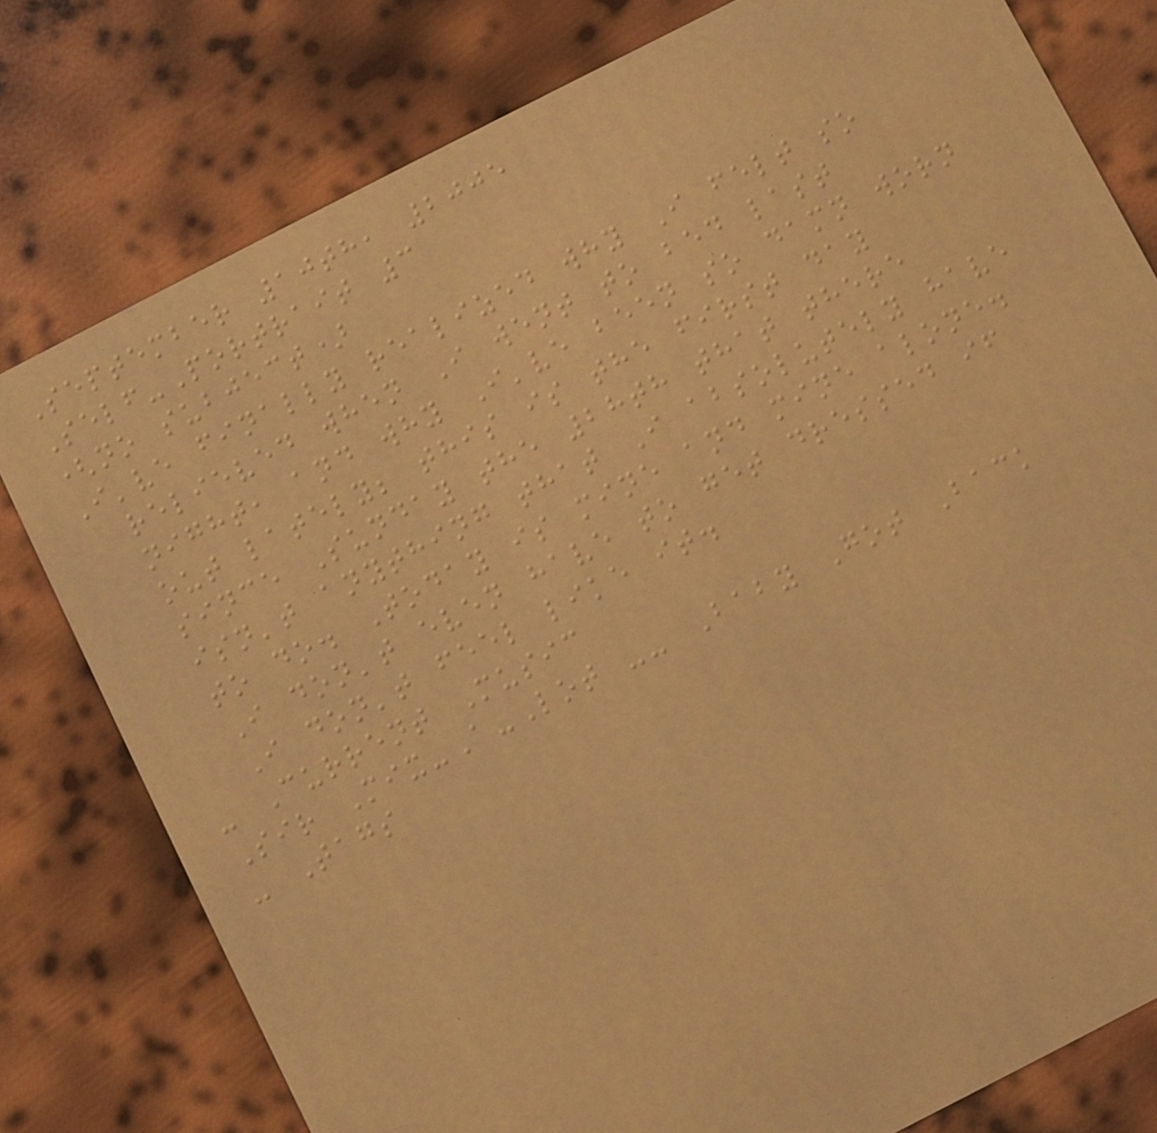September 10th, 2005
Self-Portrait 3
(no subject)
I've finally realized why I felt so
relieved when I went to bed last
night, and why I've been so damn worn
out lately; this is the first day
since Sunday the 28th that there
isn't anything that I absolutely have
to do. Today is mine and mine alone.
I don't even have to get dressed if
I don't feel like it.
- Current Music
Sir Mix-A-Lot -- Baby Got Back
- Tags
